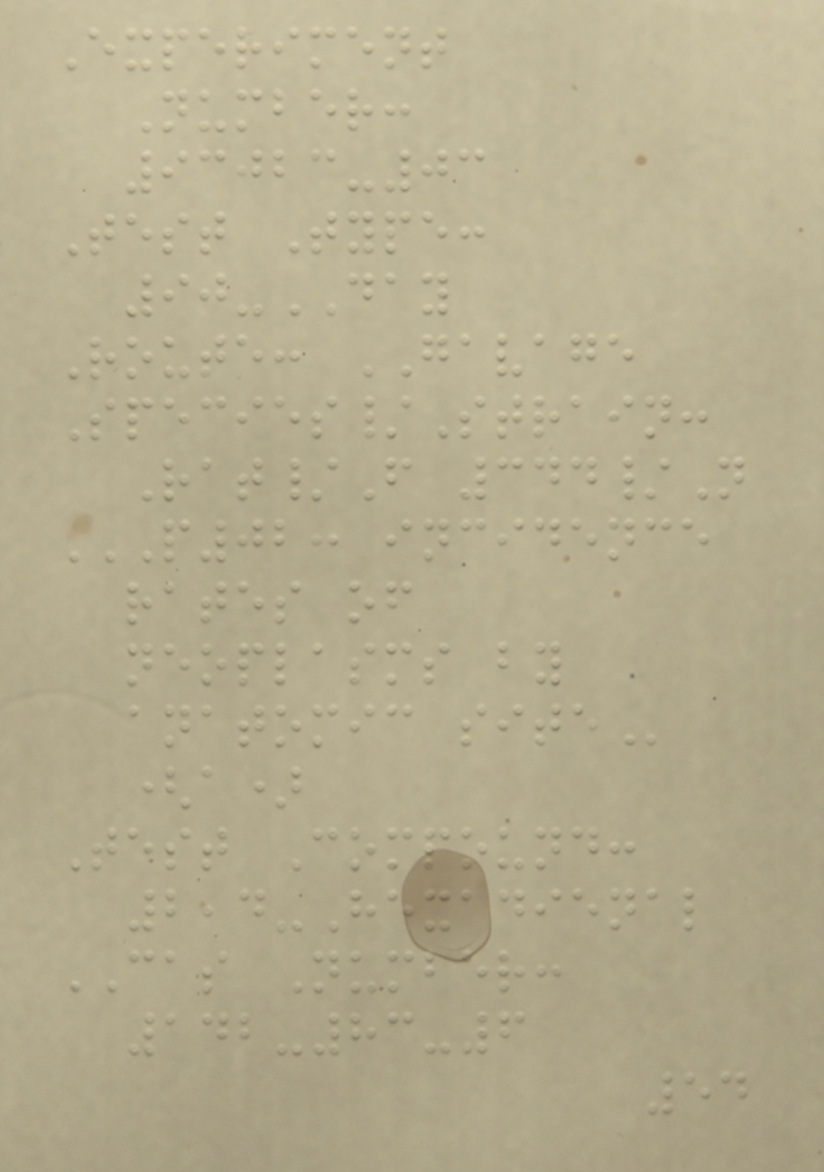Experiment
Number:
93023-03
Test Type:
90-DAY
Route: GAVAGE
Species/Strain:
Rat/F 344/N
P02: INCIDENCE
RATES OF
NEOPLASMS BY
ANATOMIC SITE
(a)
Test Compound:
2,4-Hexadienal
CAS Number:
142-83-6
54
